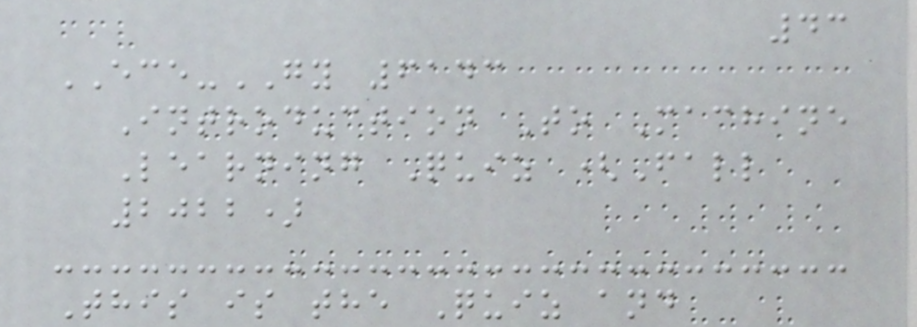43
ECE-GY 6143
Introduction To Machine
Learning Quiz (Fall
2022)
This is the Quiz and
